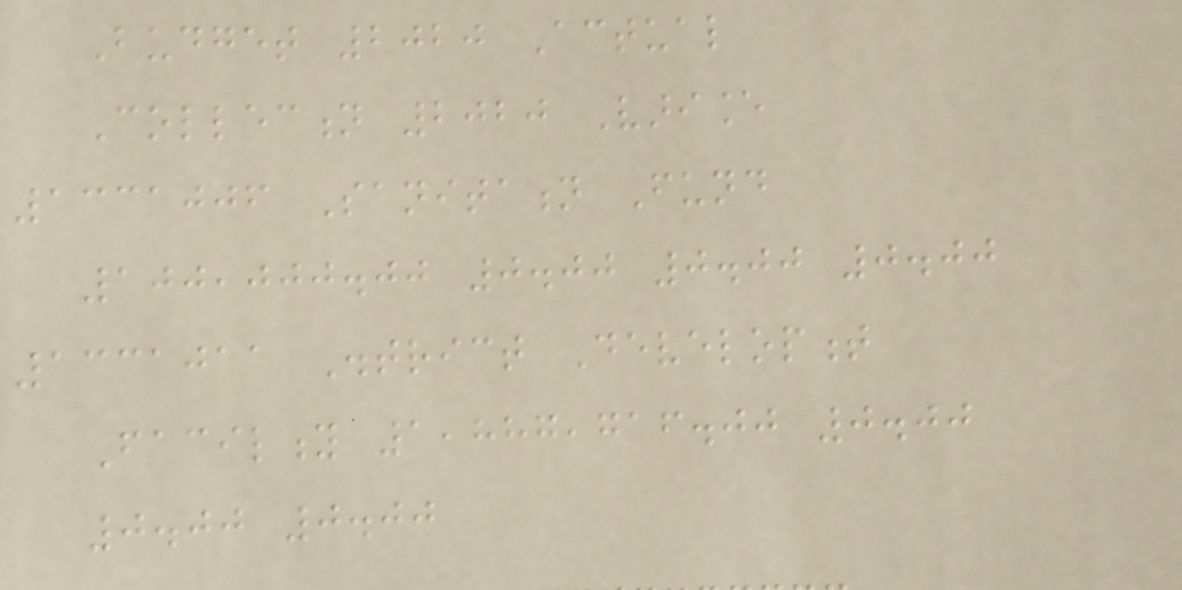Budget 2020 Actual
Collection 2020 Variance
1331006 Sanitation Fund
100,000.00 0.00 0.00 0.00
1331011 District Development
Facility 1,887,716.00 0.00
0.00 0.00
